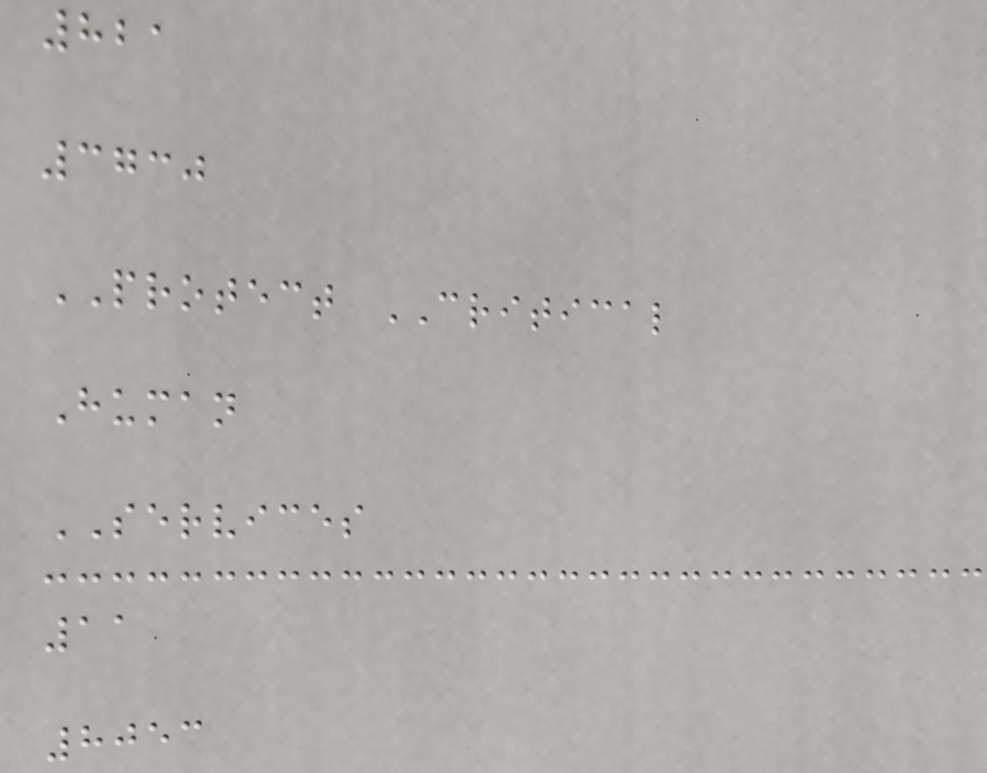821
3730
PROTECT CRITICAL
Human
SERVICES
11
8053
